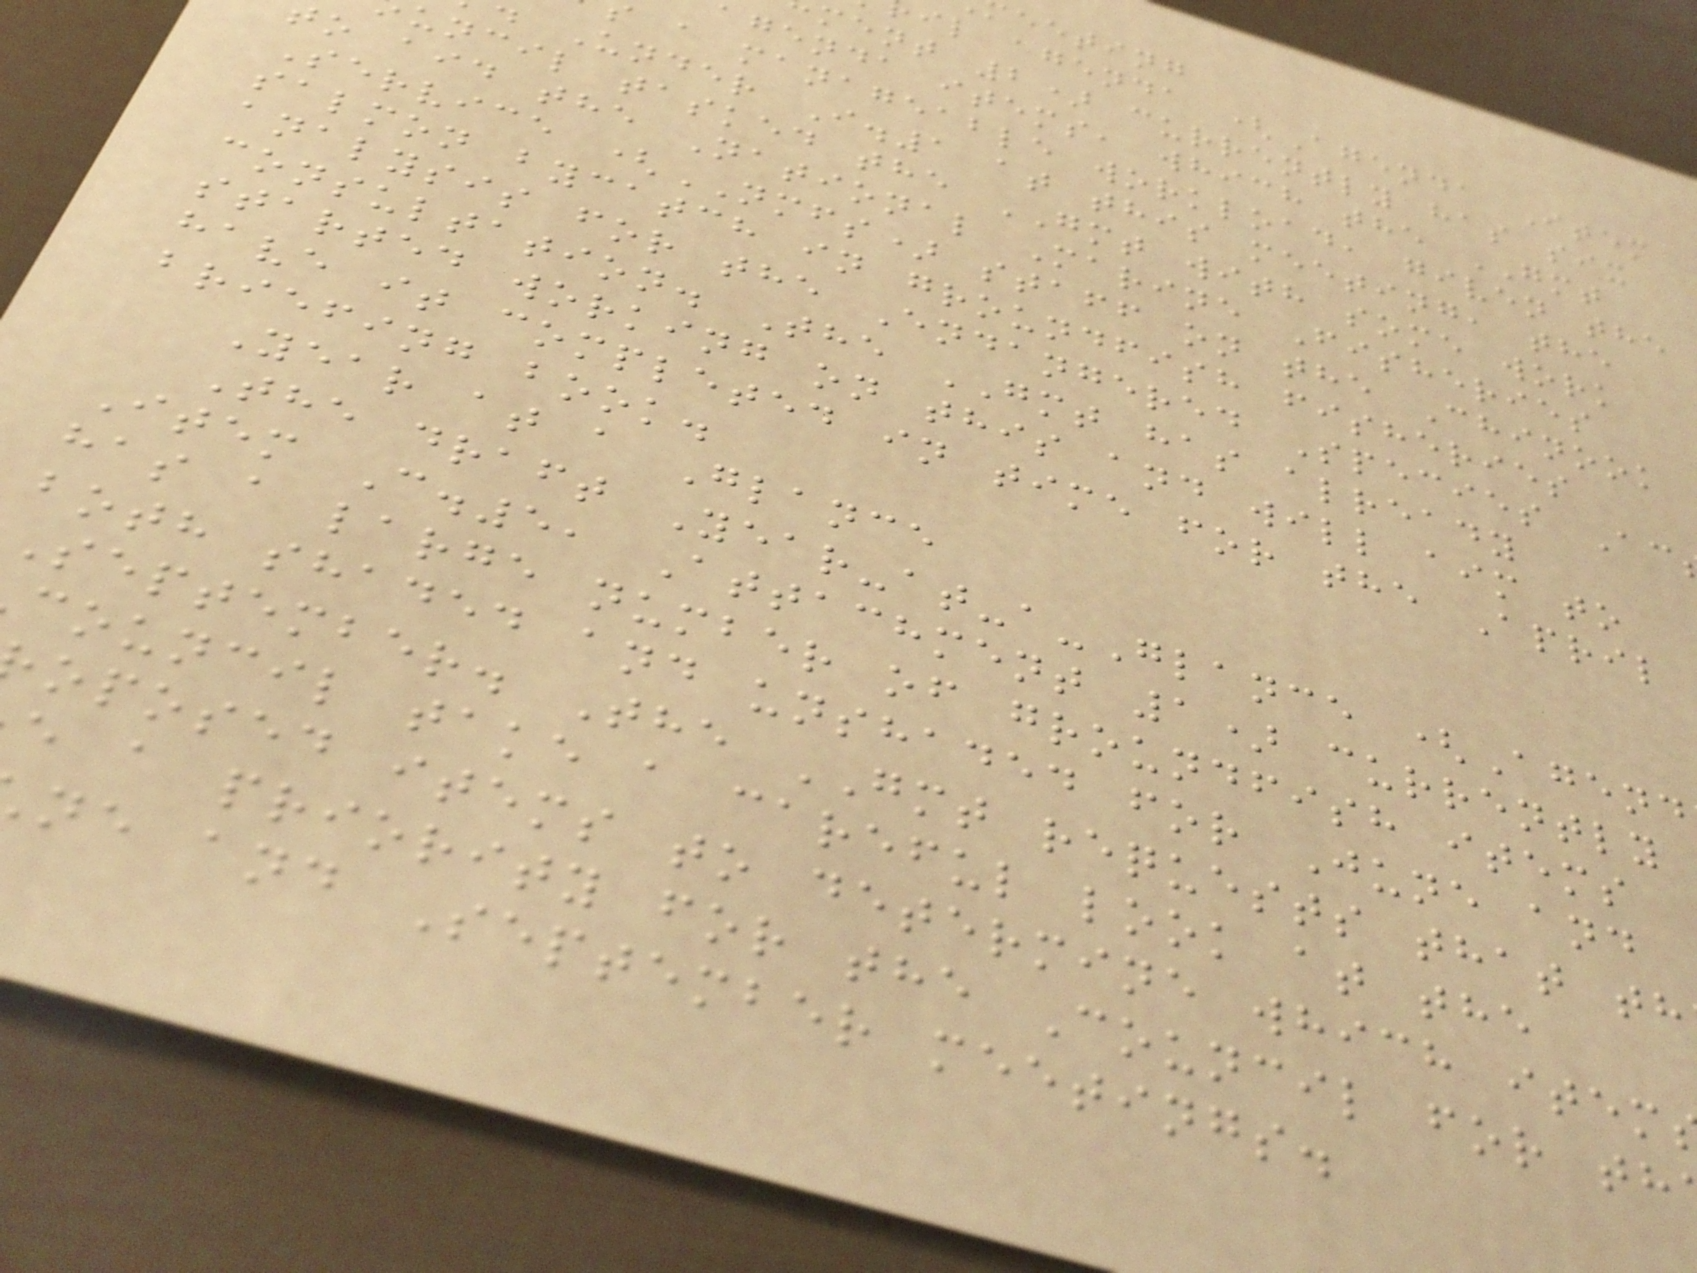eeting
il agenda (Agenda Item
ment 2) currently has six
agenda items, which the GMT
a manageable workload, given the
Under I.1 at this meeting, the
uncil tasked the GMT with some work
o aid the National Marine Fisheries
Service (NMFS) staff on the Chinook
salmon bycatch in groundfish fisheries
analysis for the Endangered Species Ac
consultation. The GMT has already
started working on this and will aim to
have it completed in time for the April
briefing book.
Year at a Glance
The draft Year-at-a-Glance (Agend
Item C.5, Attachment 1) currently
has a large number of groundfish items
both shaded and unshaded for June and
September. The GMT requests that th
council take a careful look at the
oposed items to determine which item
e a priority for the Council for th
ne and September meetings.
